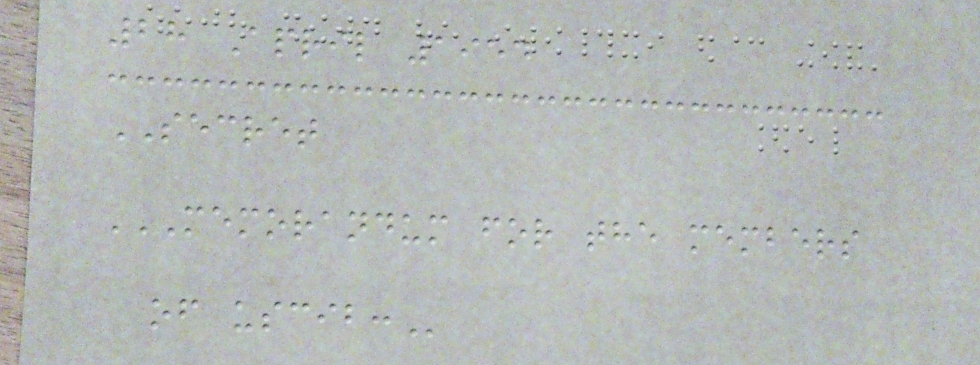28 April 1954
SECRET
MEMORANDUM FOR THE MEMBERS
OF USCIB:
